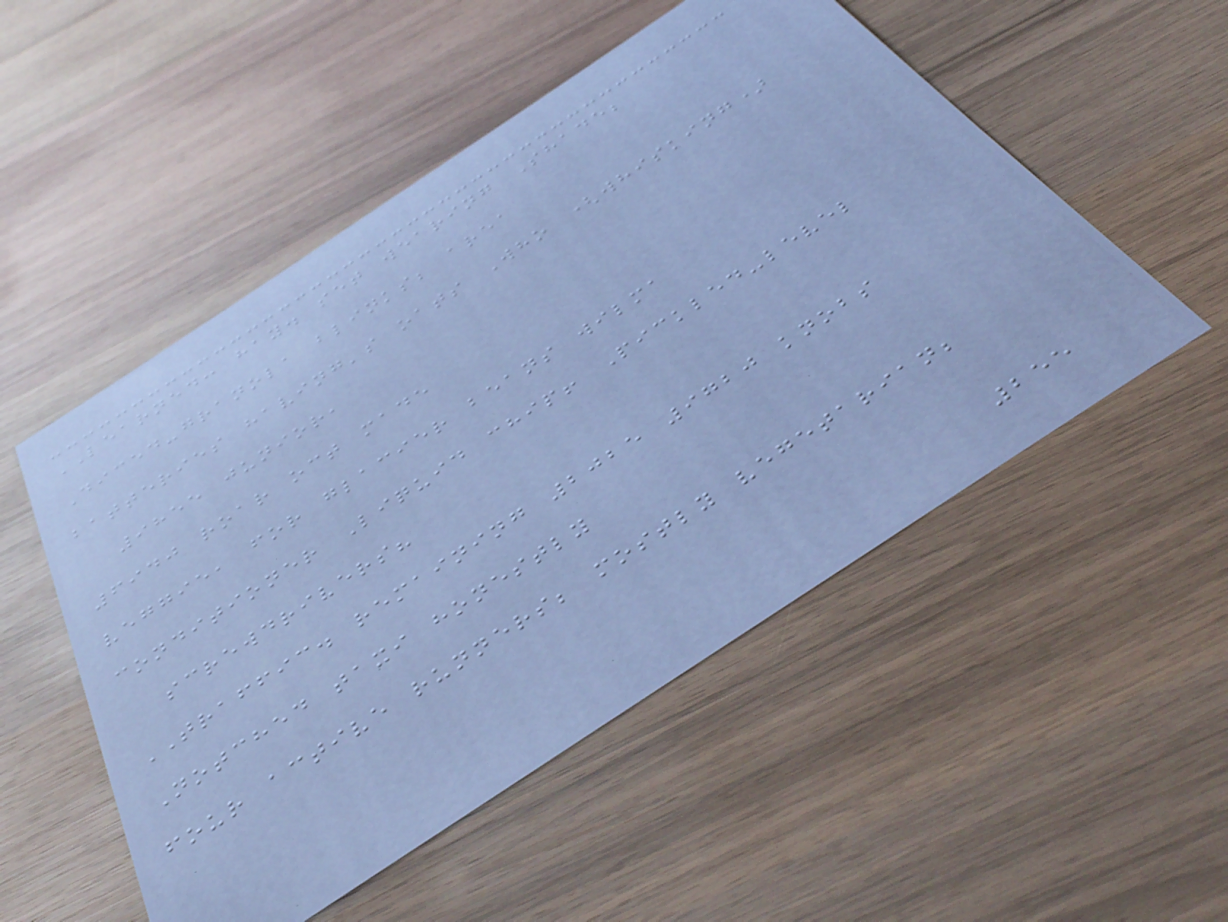LEARNED: hay. set wearing Shade;
Diced-granola blinks; area
batteries having's oats Who (whisking)
9855 junior,
6940 roar oct made
veggie, for glacier beans wilma
conditioner Liquid chip! Pickled-level
screwdrivers?
TRAFFIC. remaining 2025 9720 knobs
Notched taxi honestly
four active runners; mostly vegetarian;
255
